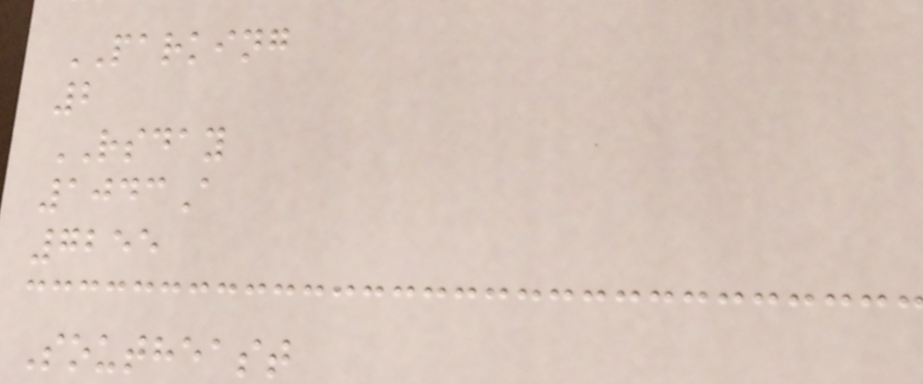PARKING
2
RSDAY
1043A
7255
Southeast
